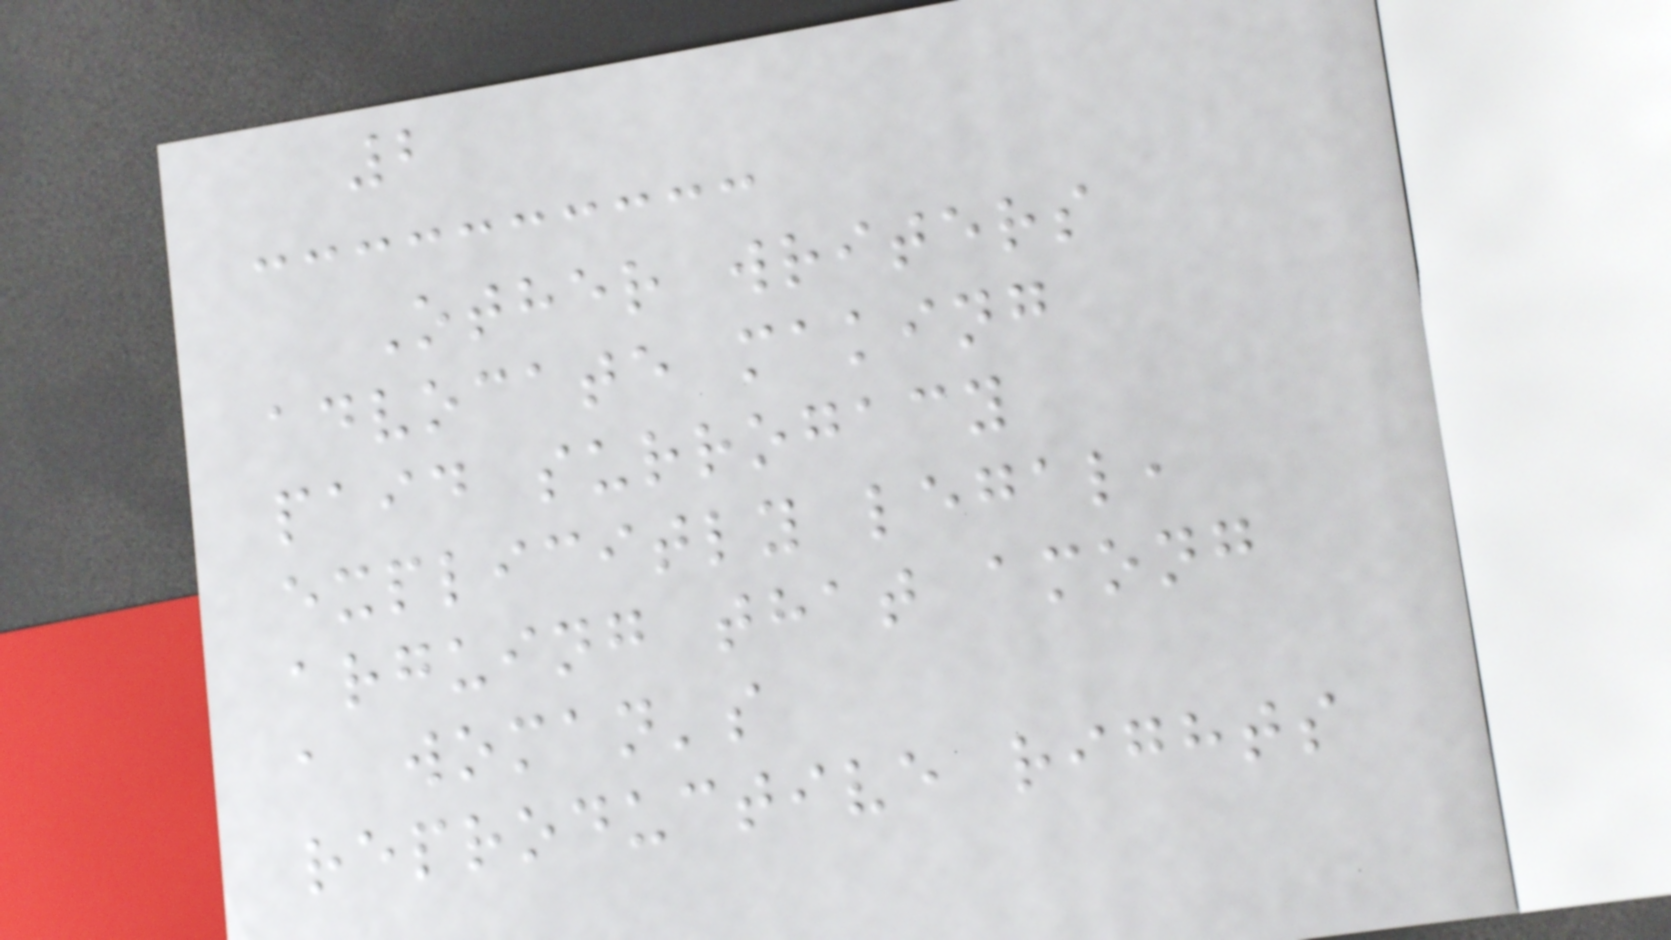2
Other writers
advocate making
paid surrogacy
explicitly legal,
arguing that among
a woman's
reproductive rights
